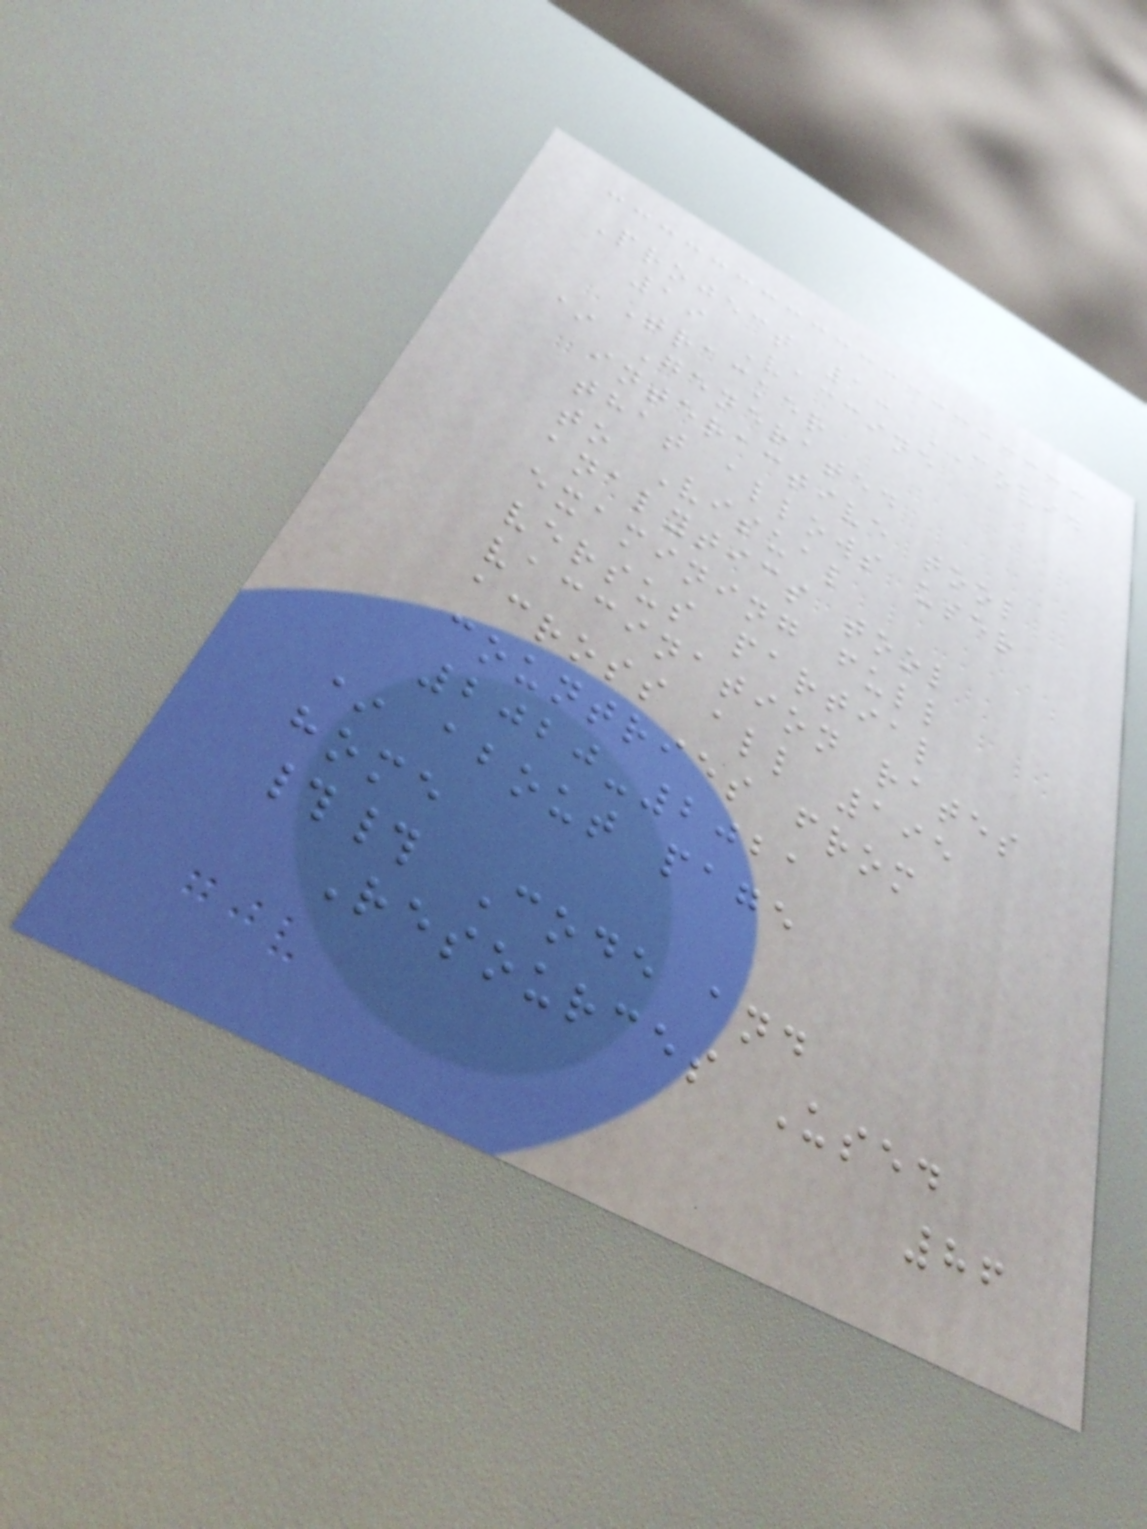Project 1: COVID
19 Vaccine
Tracker
* Generated
interactive tool
that allows user
to Visual
analytics tool
examining full
versus partial
vaccination rates
across all 195
countries from
2020-2021
* about page
home
## Code and
Resources Used
86
